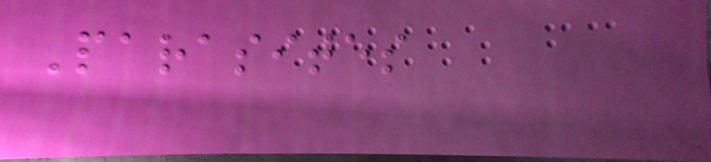Parasites
